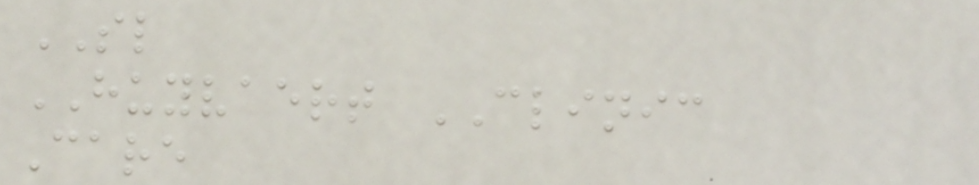SL
HUYVAERT CLINIC
Care
